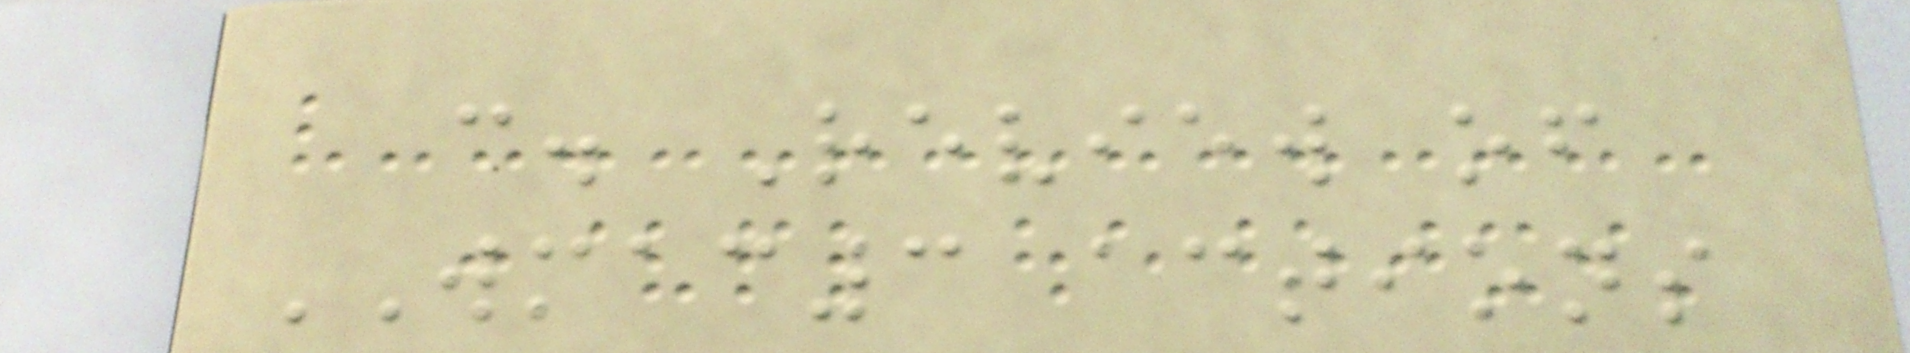c. Review of
WMAC3 actions
